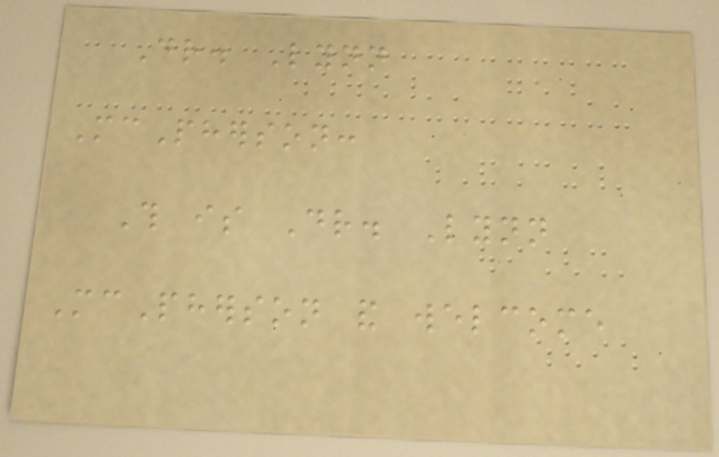Dr. Lynn
McPherson:
This is Dr. Lynn
McPherson and welcome
